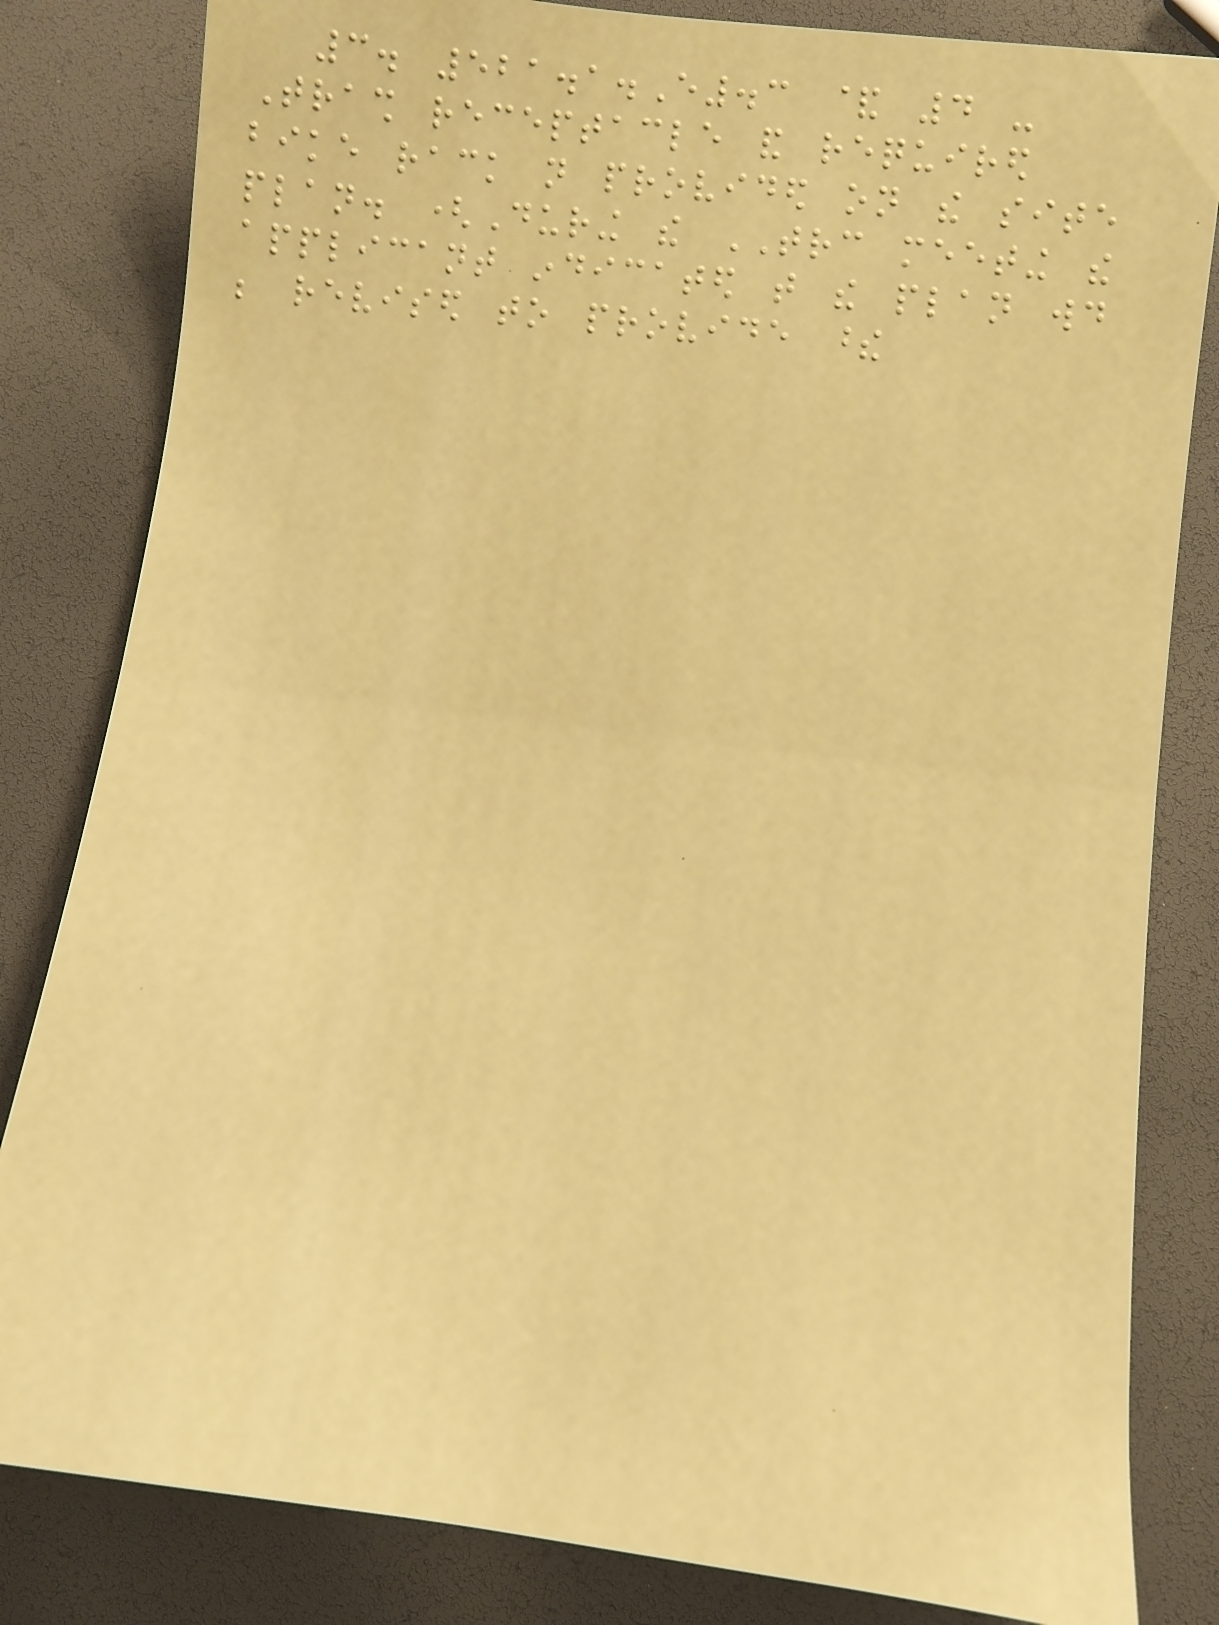3. 521.1.E.3 & 4 -
Trash receptacle and required
bike rack not provided on the site
plan. (During the TRC meeting the
applicant indicated that the plan would
be revised to provide these
